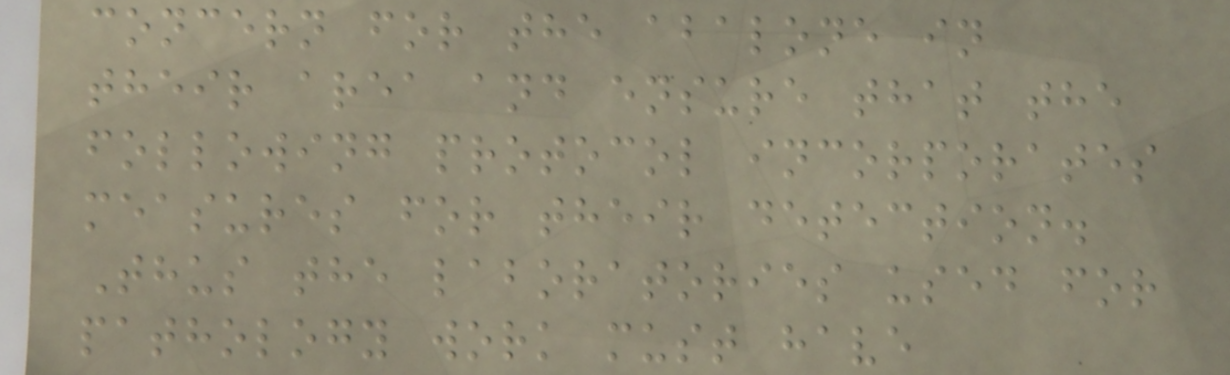concern for the abalone in
their area and ensure that the
following protocol incorporates
measures for their detection.
Thus the laboratories used for
pathology work must have
